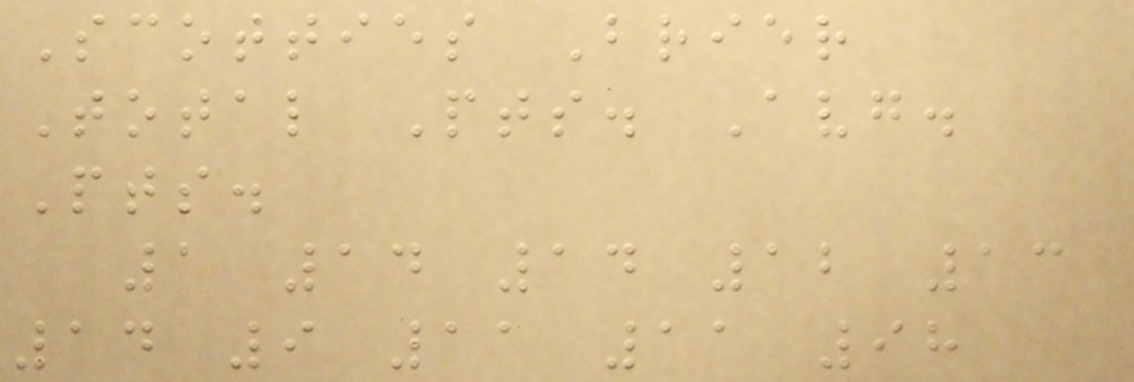Scotties Brier
Total Pts. Avg.
Pts.
1 14 14 12 13
14 9 11 11 98
